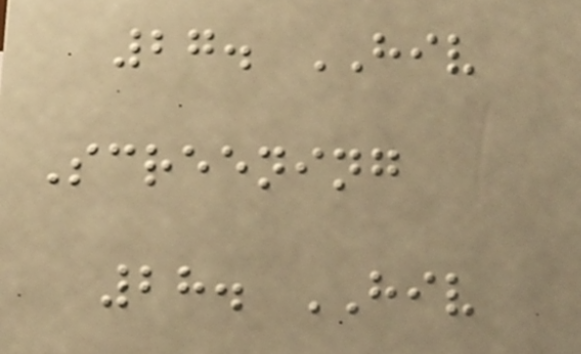27. HIV
Screening
28. HIV
